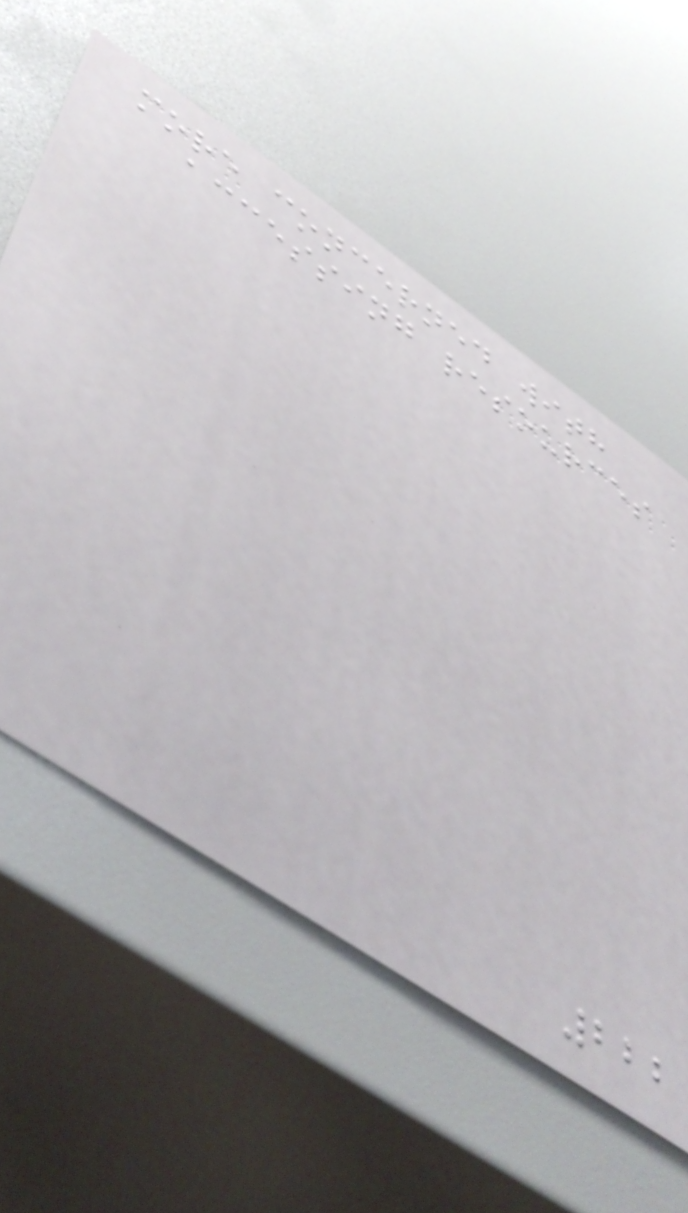more concerned with
accessing resources
222
